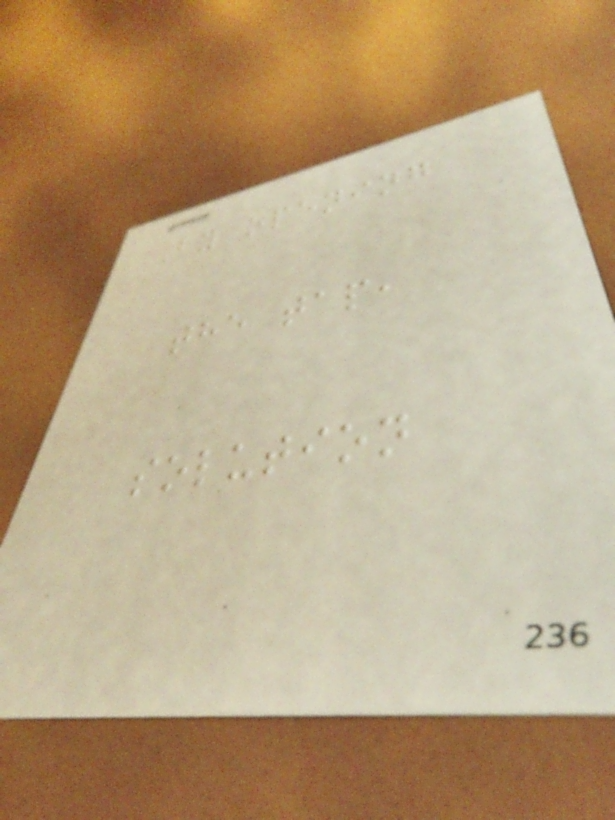By opening
the tap,
solution
